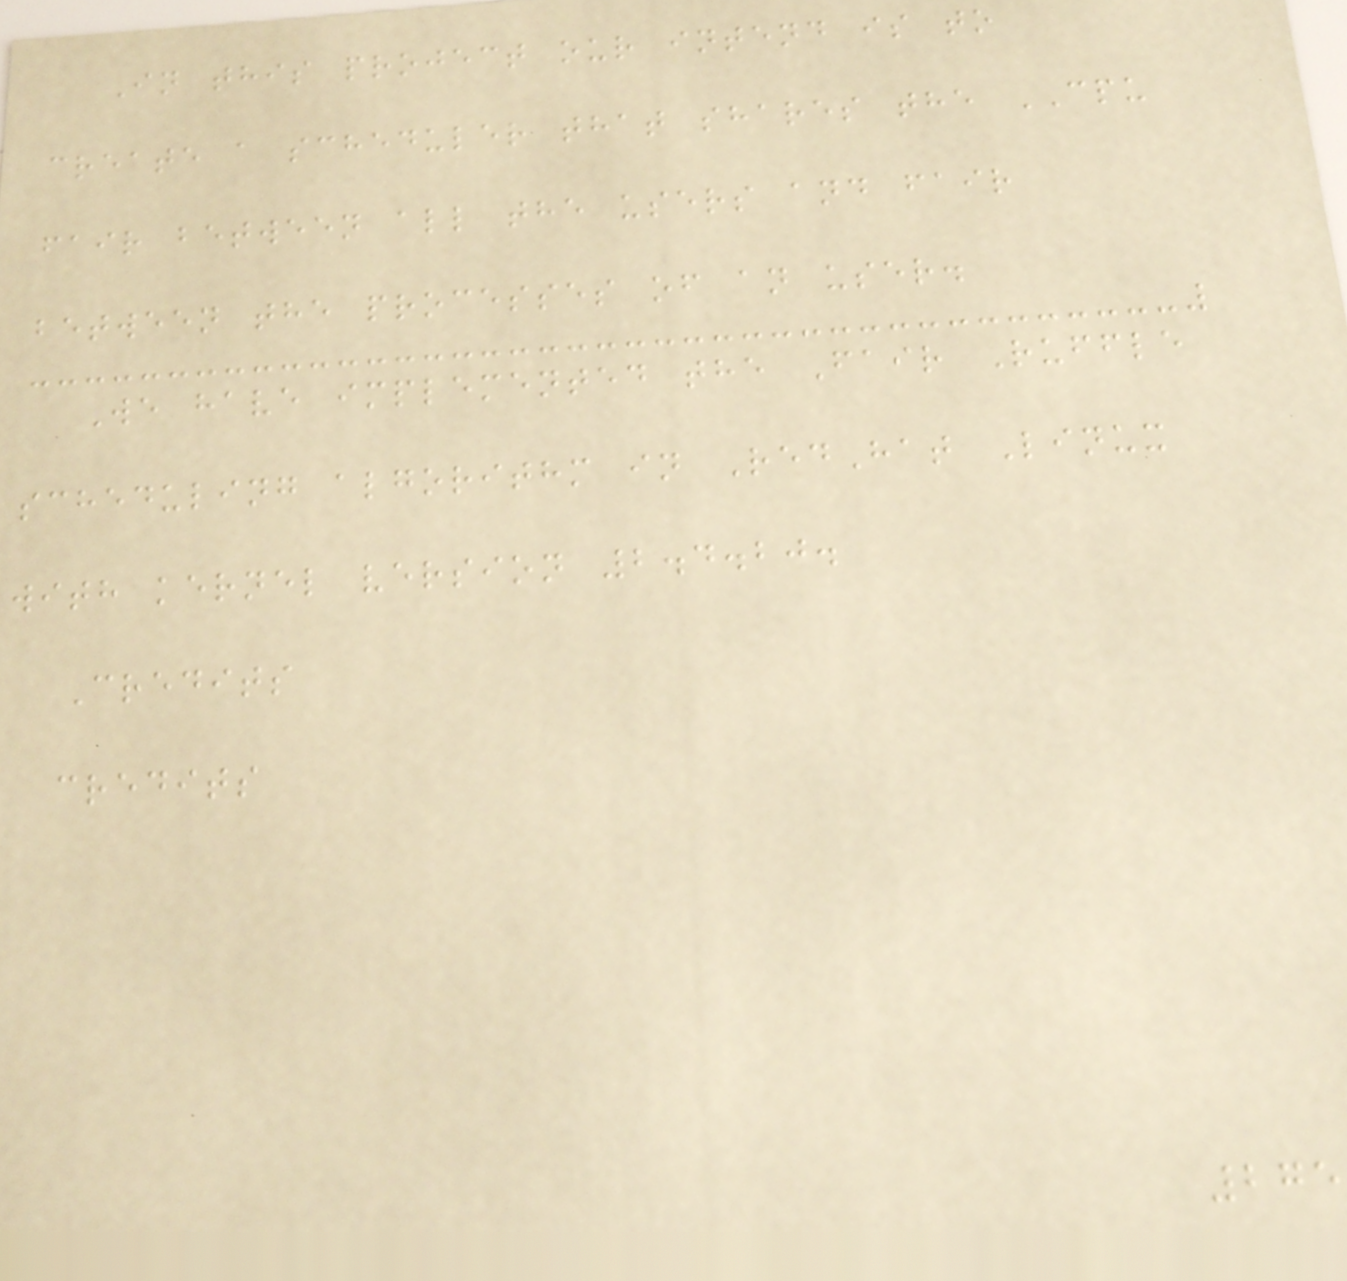In this project our intend is to
create a scheduler that shares the CPU
fair between all the users and fair
between the processes of an user.
We have implemented the Fair Ruffle
scheduling algorithm in RedHat Linux
with kernel version 2.4.20.
Credits
credits
275
